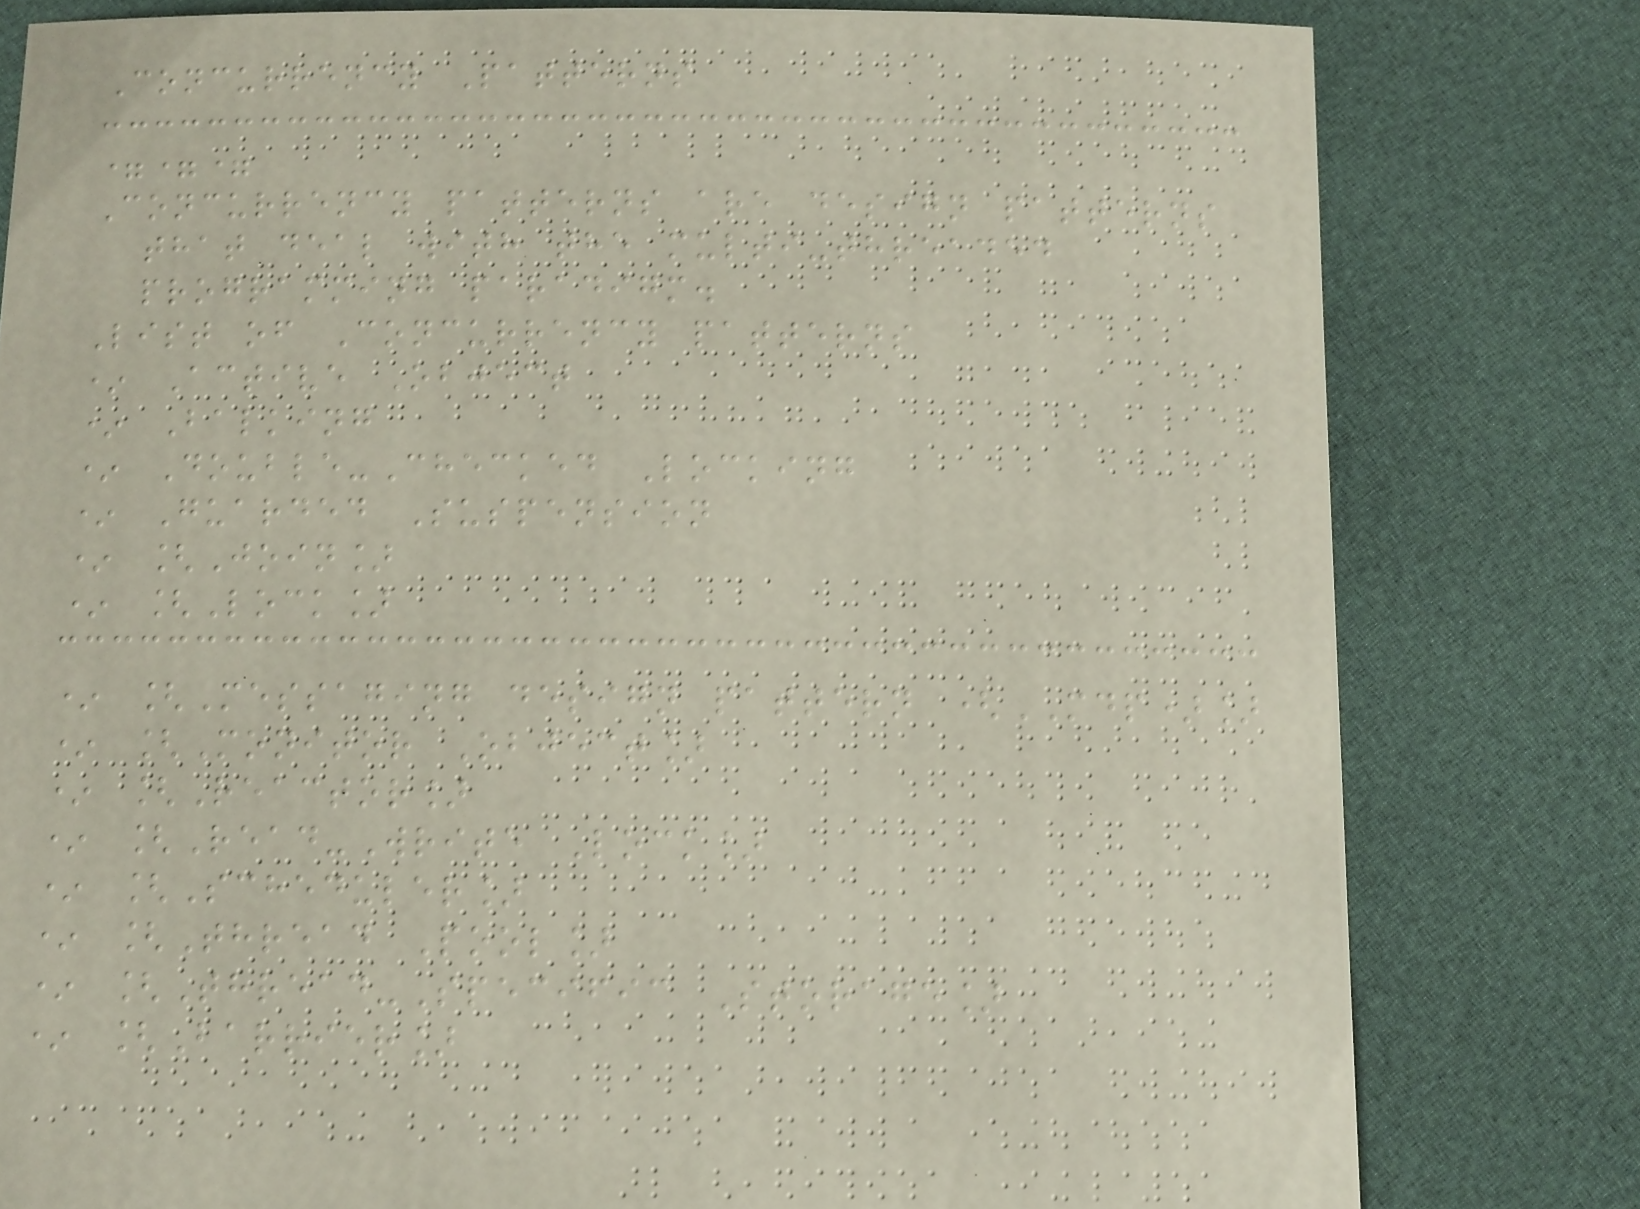Concurrency Patterns
===
Concurrency patterns are design patterns
that deal with the multi-threaded
programming paradigm.
List of Concurrency patterns
* Active Object
* Balking
* Double-Checked Locking
* Guarded Suspension
* [Join]
* [Lock]
* [Messaging design pattern (MDP)]
* [Monitor Object]
* [Reactor]
* [Read-Write Lock]
* [Scheduler]
* [Thread Pool]
* [Thread-Specific Storage]
* [Barrier]
